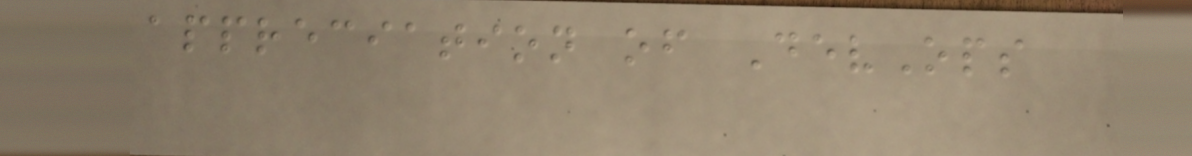appreciation of DevOps
